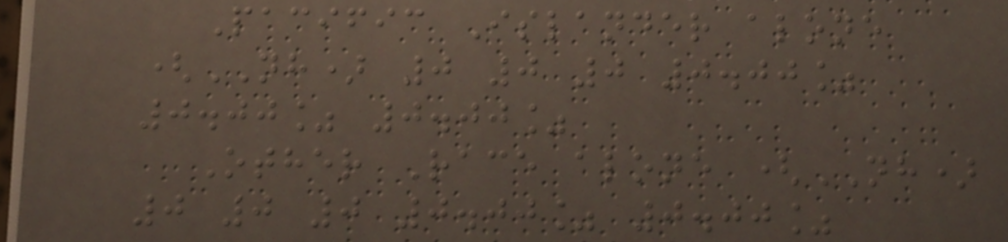Pacific Islander alone
(NH) 0 0 0 0.00%
0.00% 0.00%
Other Race alone (NH)
0 0 0 0.00% 0.00%
